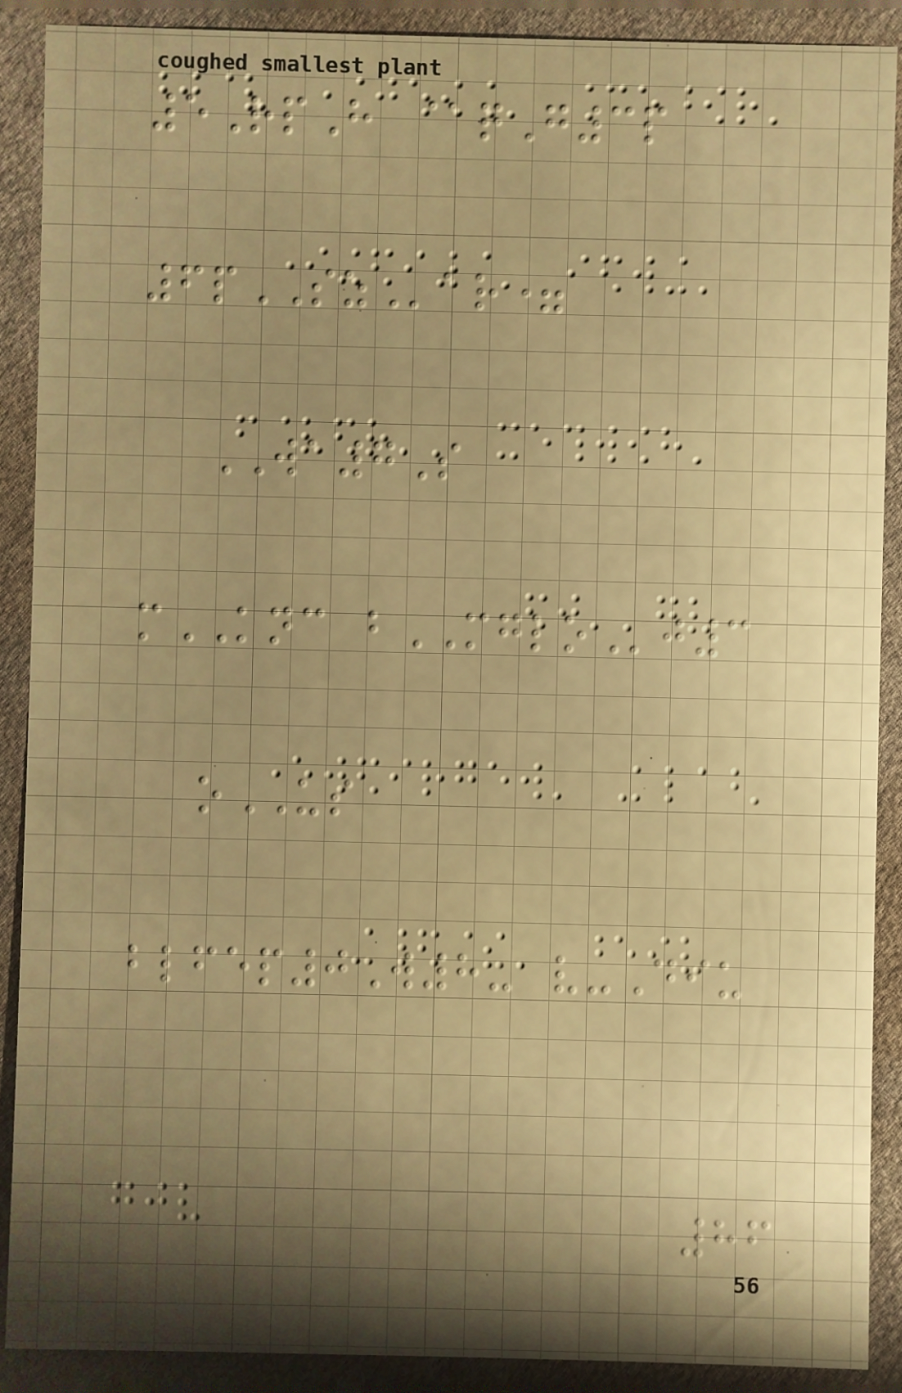5RpH @qG3p
6pSZar=
WA7S
mKNC bMGLOj3
oUS
blfep0W8- v-Diu
86
